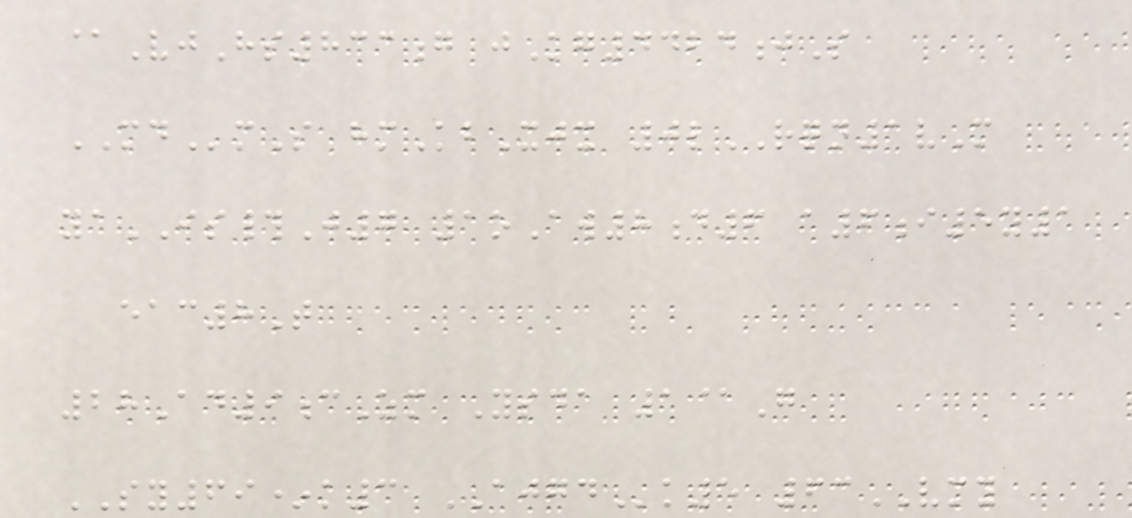@VjHs833g jKg4424jS
MDmS hmKbXjx 0lRQN1vM
yaIS#J7 1oAw8d6 a6i5y1
eac8T
28Ad9cZm Ysda 1@G
SY69*k3 AJGDk5 63VMY
